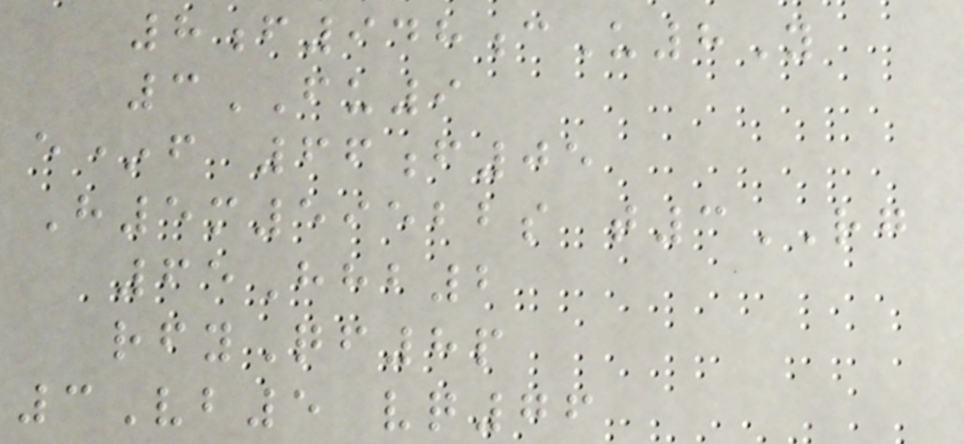8f948cU8Y
3FU9
e*f 66f05
H5m59522s t3RG
65Hhb2
rfyQf8p
3Vb5 vq76
